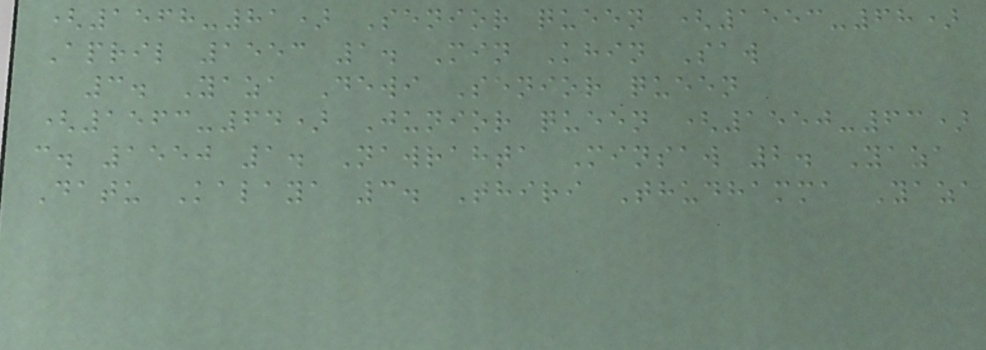(1568-81) Senior queen (1553-68)
April 1553 1. Min Khin Saw
3. Yaza Dewi Senior queen
(1563-64) Junior queen (1550-63)
c. 1550 1. Nawrahta Minsaw 2. Yaza
Datu Kalaya 3. Thiri Thudhamma Yaza
